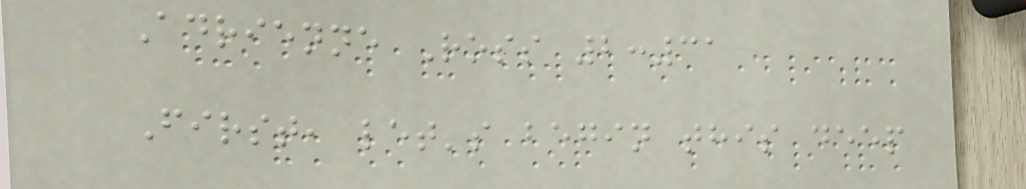Adrienne Ross 2:31
First, let's begin this deep
